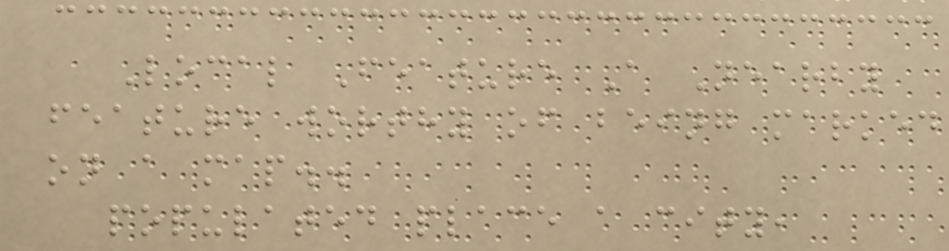Local Feature A Nearby
feature worthy of being marked
on a map..
populated place a city,
